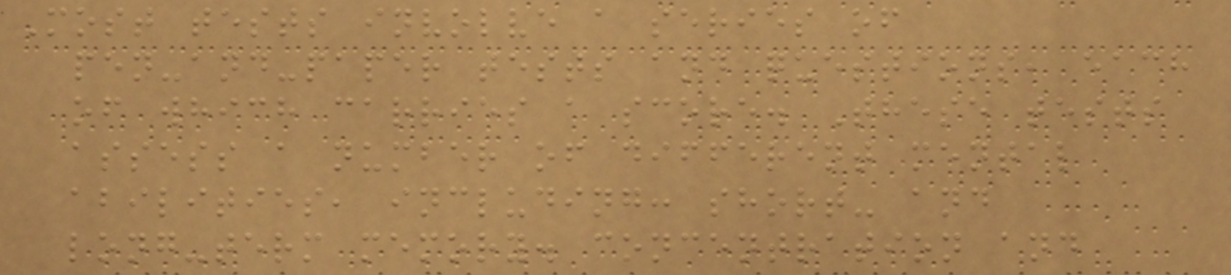Most tests involve a series of
pen-and-paper tests and questions, each
of which carries a score. These tests
assess a number of different mental
abilities, including: short- and
long-term memory. concentration and
